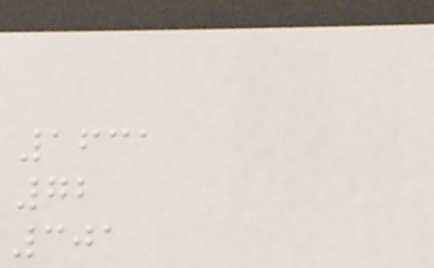1631
72
301
